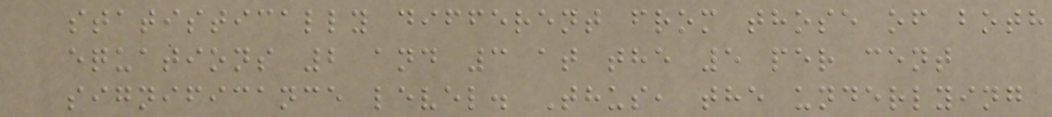statistically different from those of both
equations 2 and 3 at the 5 per cent
significance level. Thus, the underlying
